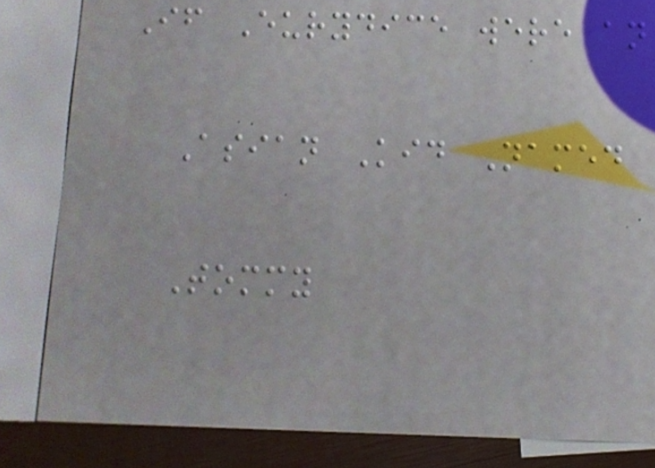If Eurydice were an
Asian Kid Named
Tommy
